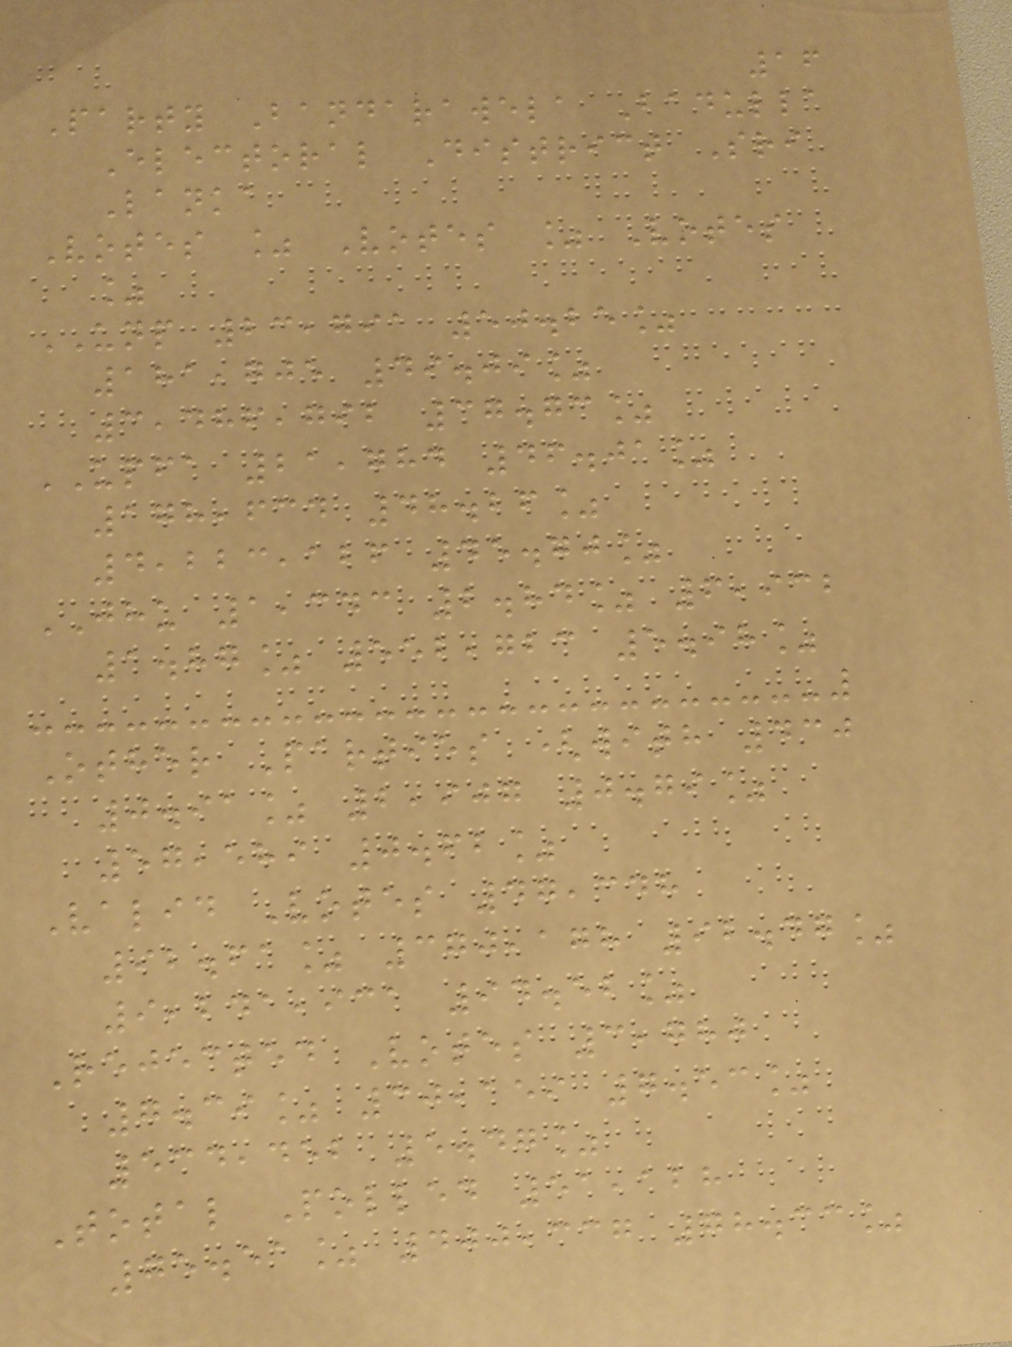16
Party Bandarawela Badulla
Electoral District Sri
Lanka
Votes % Votes % Votes
%
UNP 23,791 50.25%
181,705 49.09%
3,486,792 37.73%
UPFA 21,784 46.01%
178,634 48.26%
4,223,126 45.70%
JHU 1,343 2.84% 6,932
1.87% 552,723 5.98%
Other Parties (with 430
0.91% 2,907 0.79%
57,589 0.62%
Valid Votes 47,348
92.61% 370,178 92.47%
9,241,931 94.52%
Rejected Votes 3,780
7.39% 30,159 7.53%
534,452 5.47%
Total Polled 51,128
75.51% 400,337 78.33%
